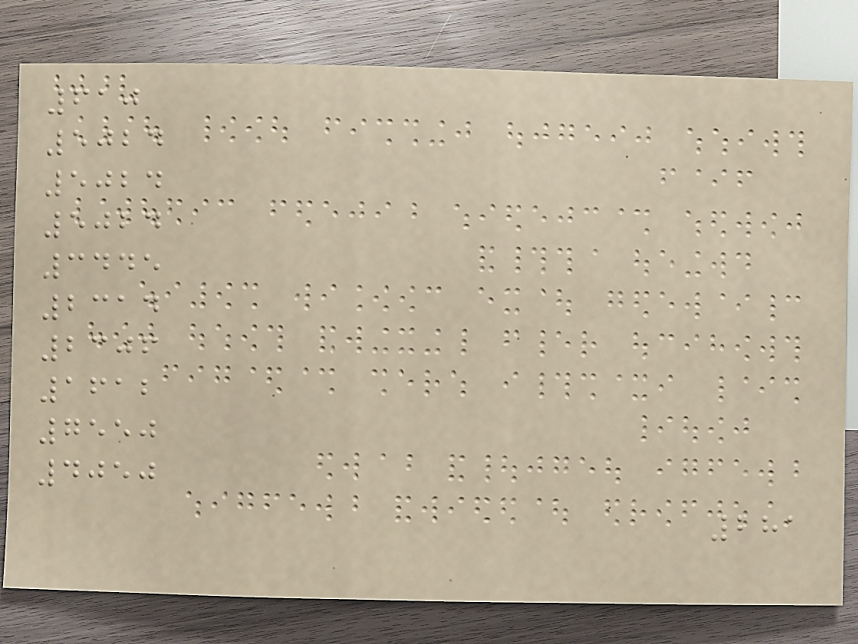610
5024
5024
5024
3445
2314
2306
1612
7550
4050
281
